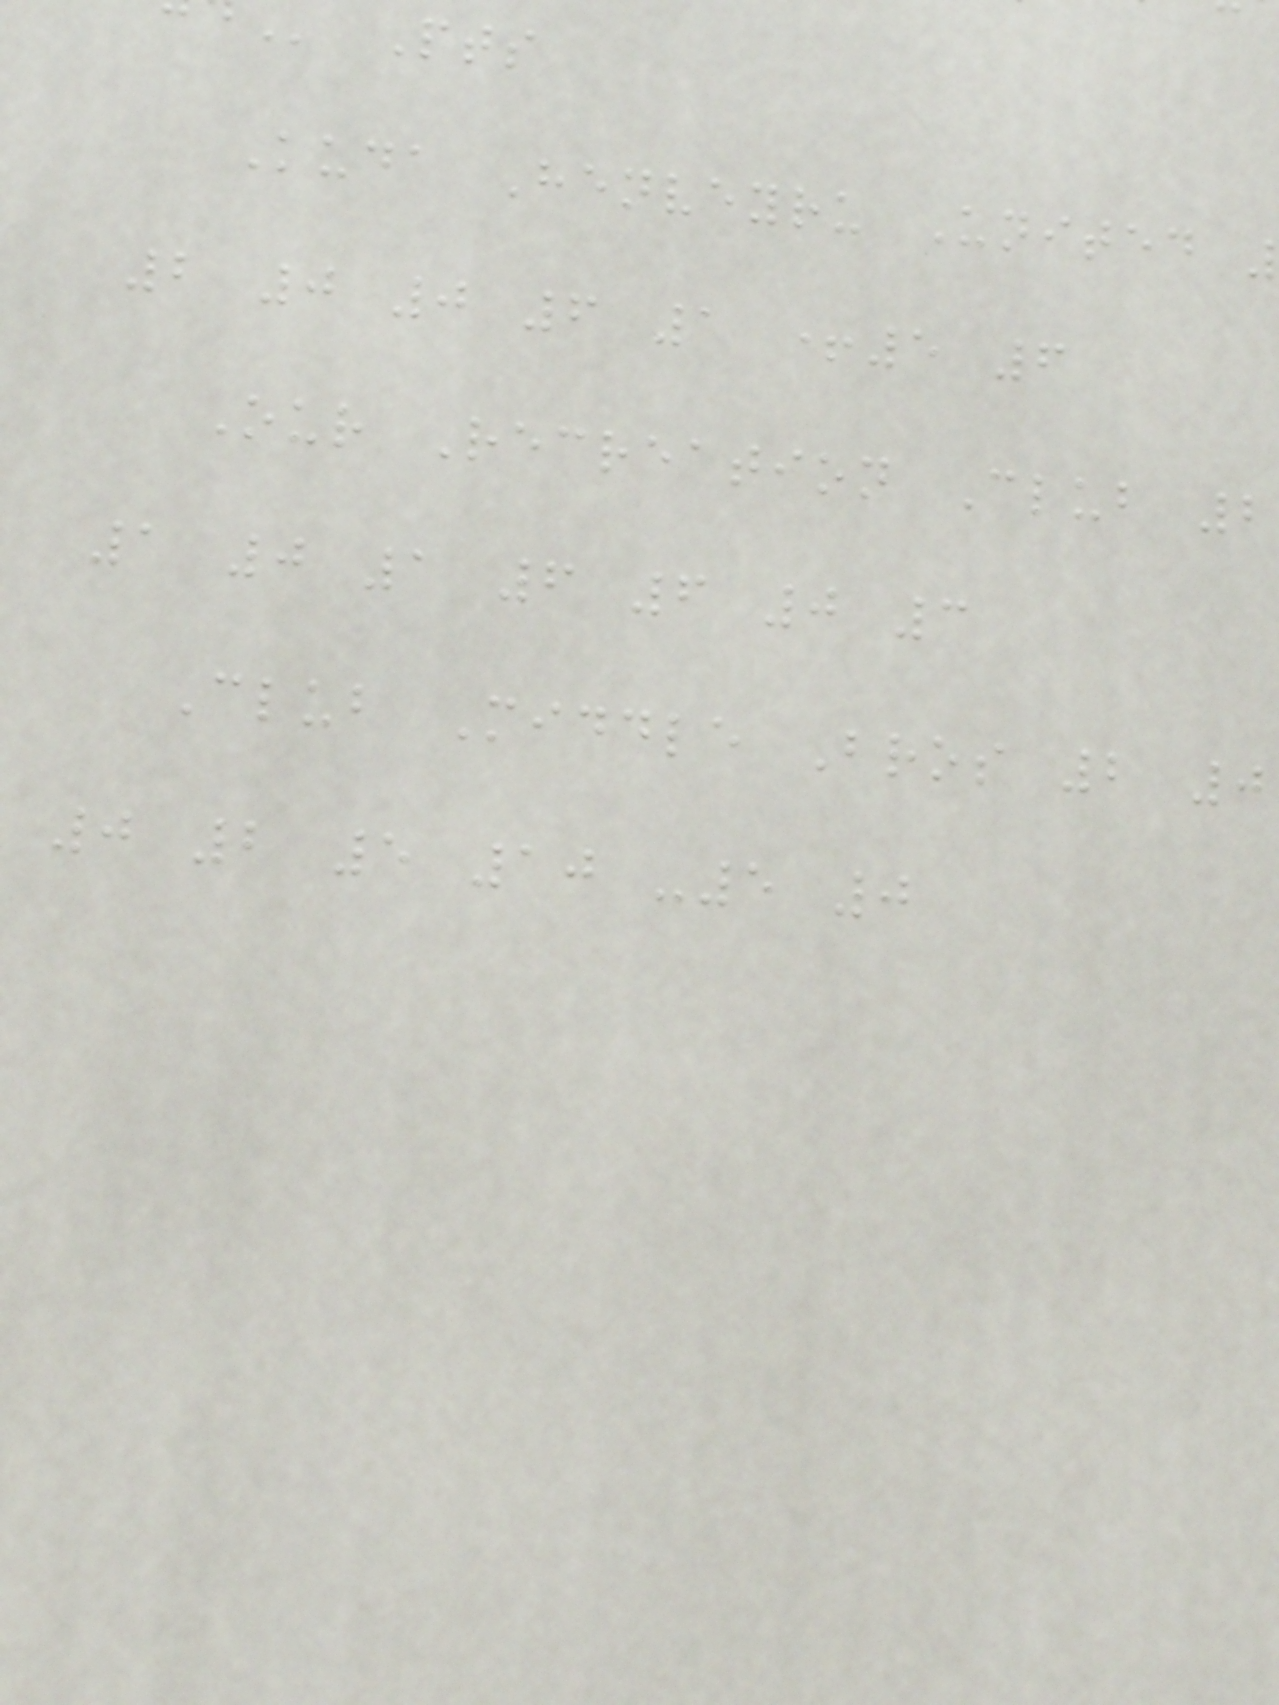Pts
Kuda Henveyru United
2 0 0 6 1 +5 6
Our Recreation Club 2
1 0 1 6 6 0 3
Club Middle Bros 2 0
0 2 5 10 -5 0
